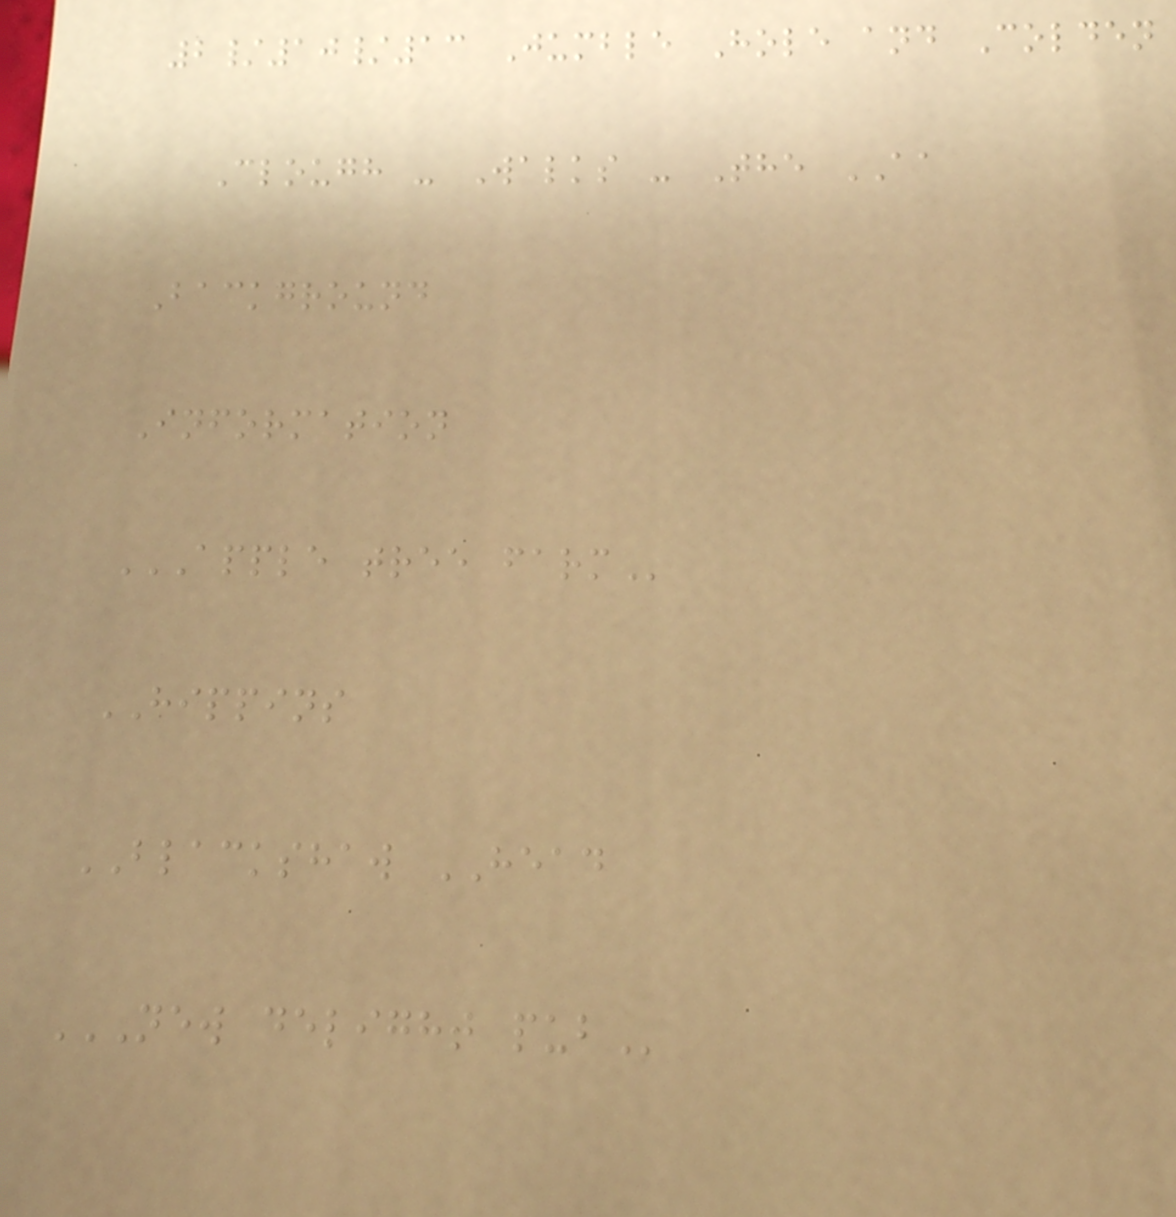2/10/13 Jumble Hole and Colden
Clough - Walks - The AA
Background
Information
APPLE TREE FARM
HIPPINS
BLACKSHAW HEAD
NEW DELIGHT PUB
